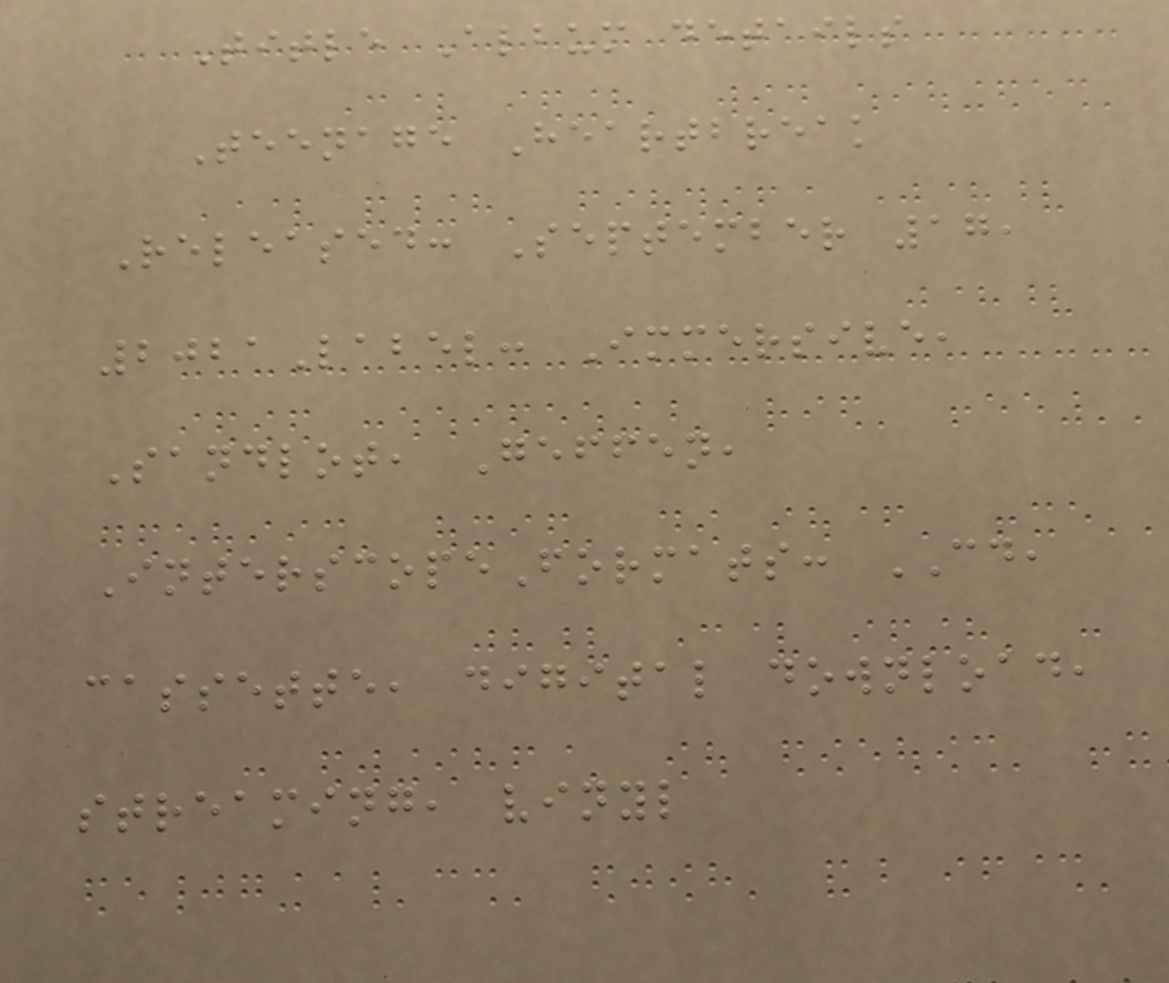Title Album details
Teenage Heartbreak
Released: September 17,
2021Label: Immersive,
Sandlot, Geffen,
InterscopeFormats: CD,
cassette, digital download,
streaming, vinyl
